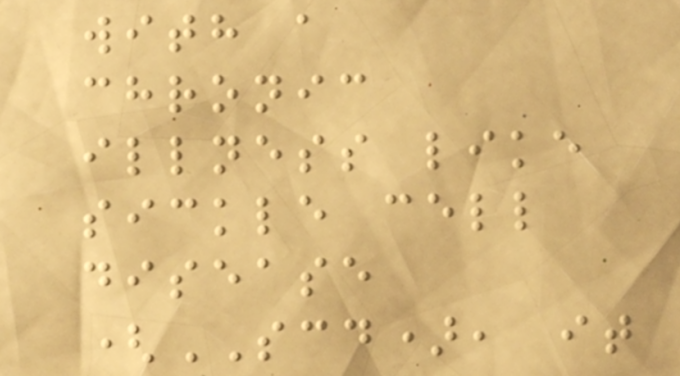with a
chronic
illness like
sickle cell
disease
(SCD), it
